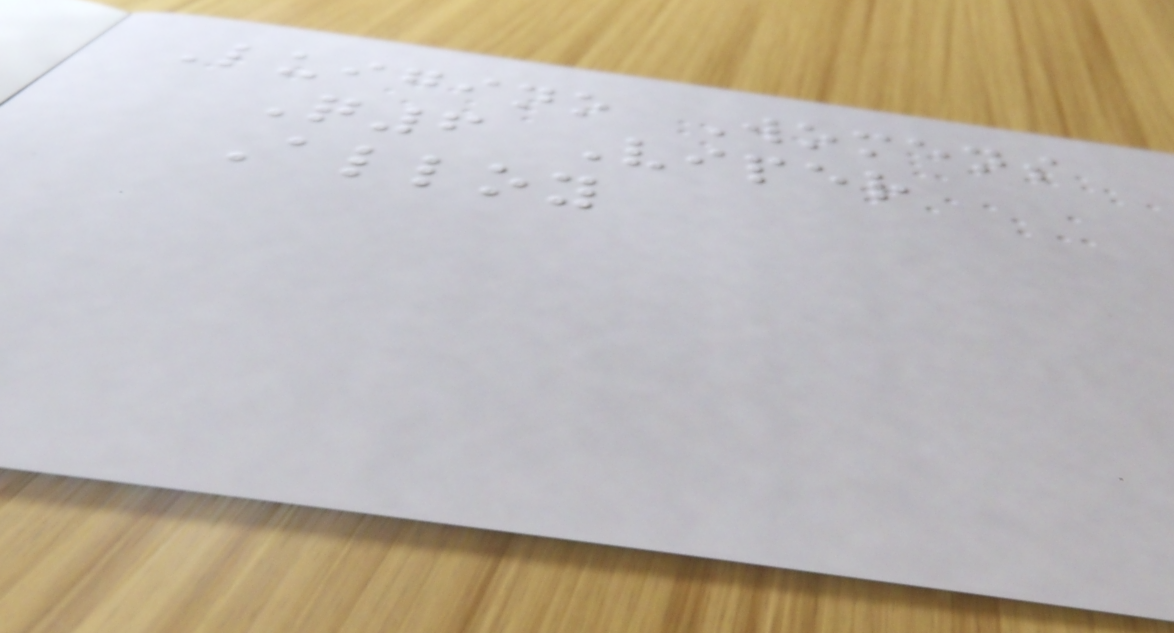Luigino Womens
Q6 Viper
Alloy
